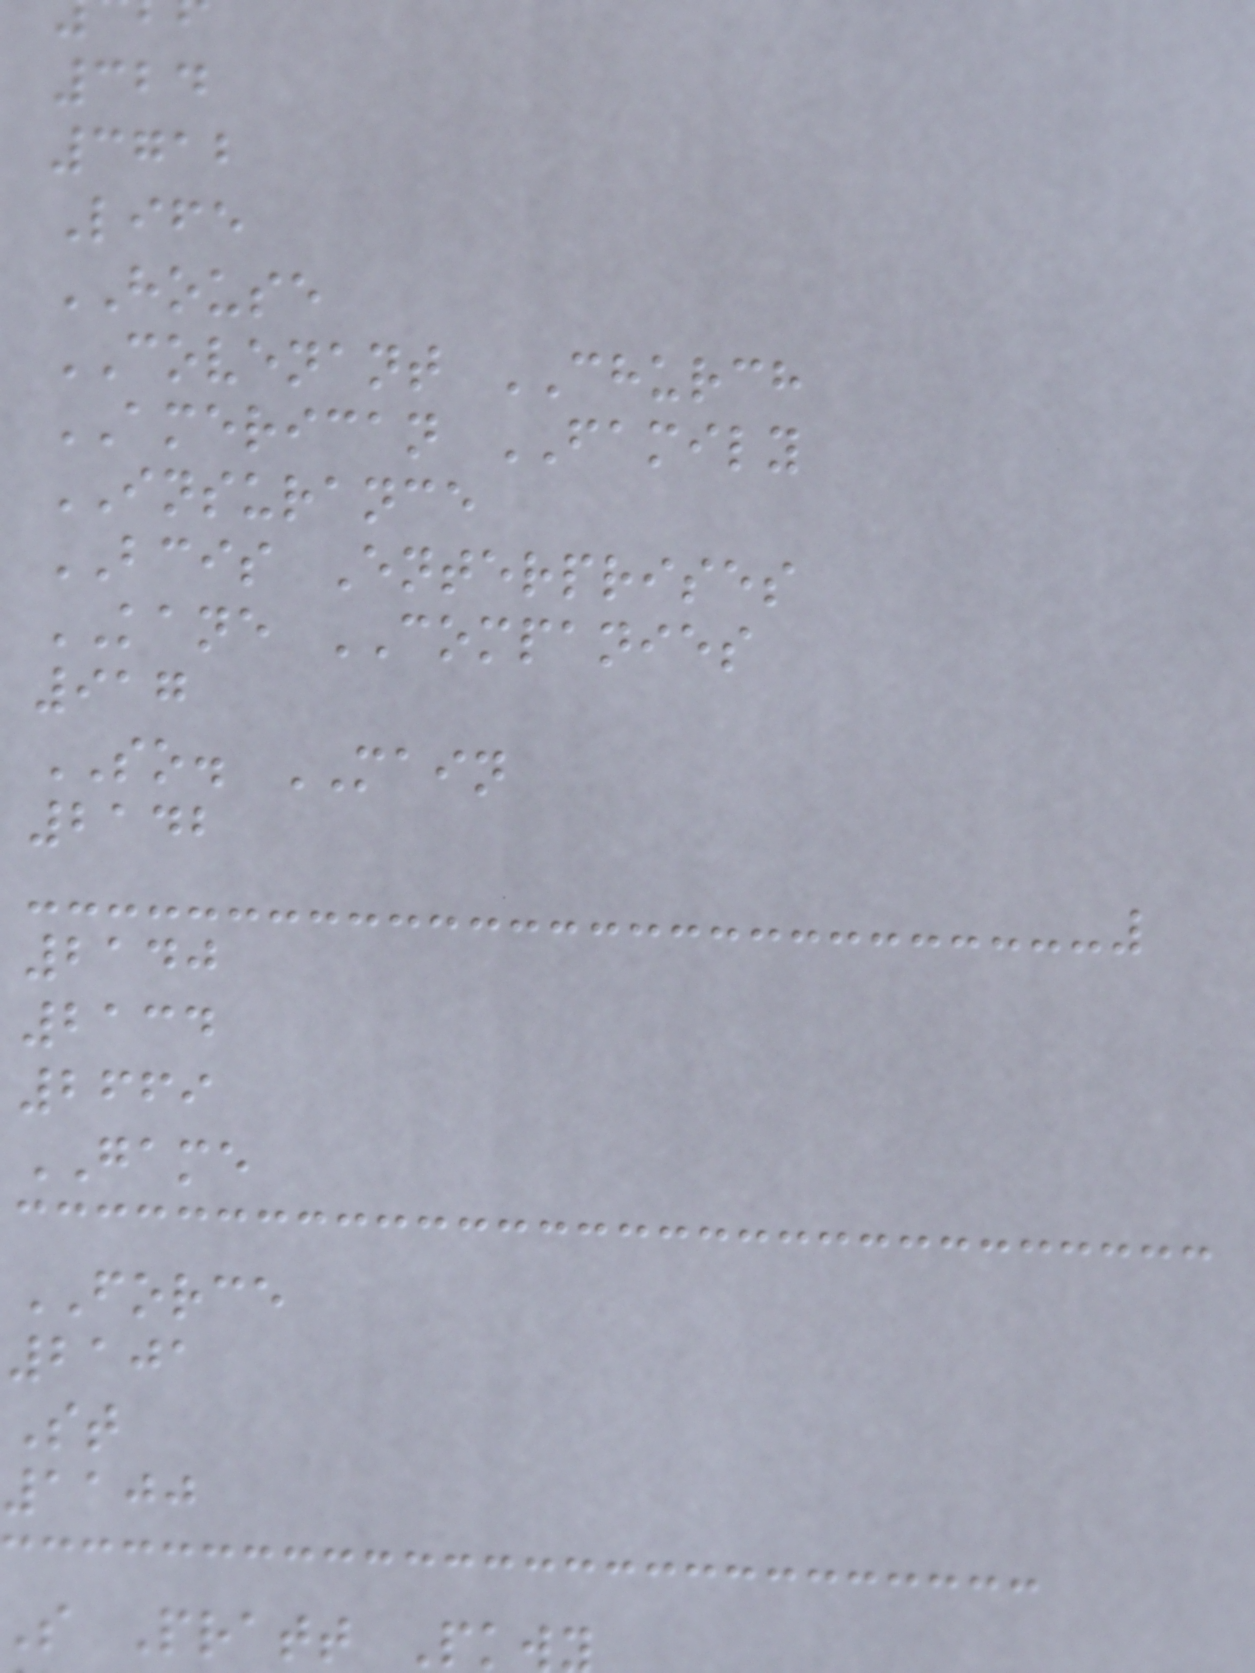324
3712
Life
HOUSE
COVENANT CHURCH
AMERICAN FAMILY
INSURANCE
BCIS Enterprises
KANE COMPANIES
917
SO. MAIN
2142
2140
2134
2669
GAME
FORCE
2101
St
1100
s Pratt Pkw
